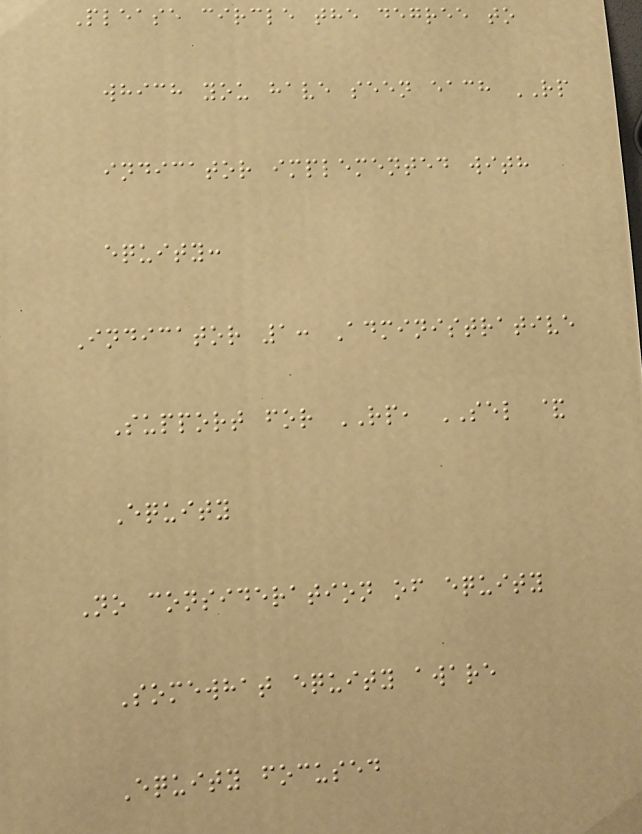Please circle the degree to
which you have seen each RP
indicator implemented with
equity:
Indicator 1: Administrative
Support for RP, SEL &
Equity
No consideration of equity
Somewhat equity aware
Equity focused
